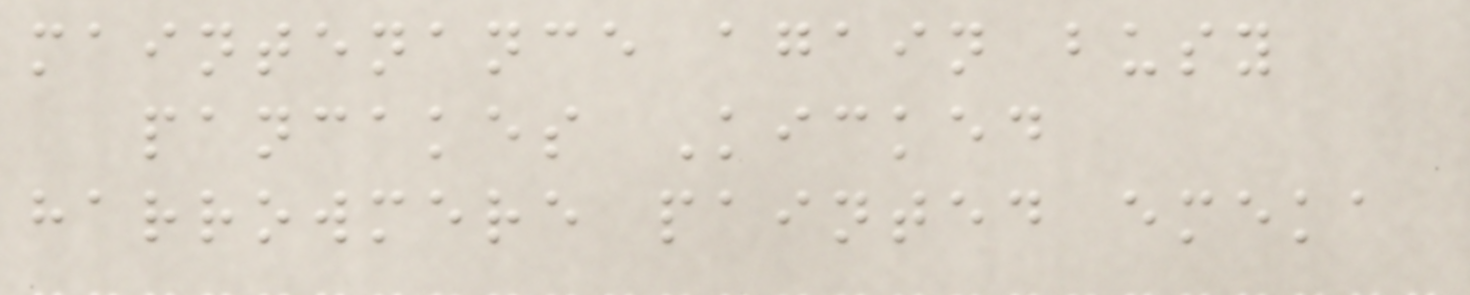maintenance again busy
pancakes Kicked
harrowmere painted emeka
